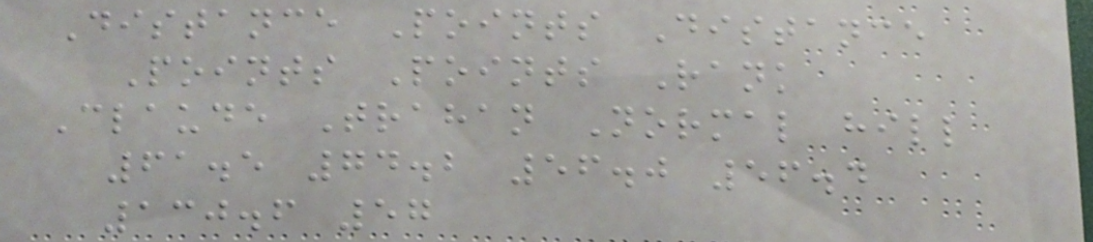Distance Points Distance
Points Points Rank
Claude Trahan Normal hill
61.5 74.2 56.0 56.4
130.6 57
